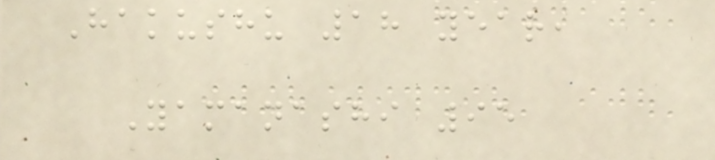Hakushu 18 year,
Yamanashi 95
